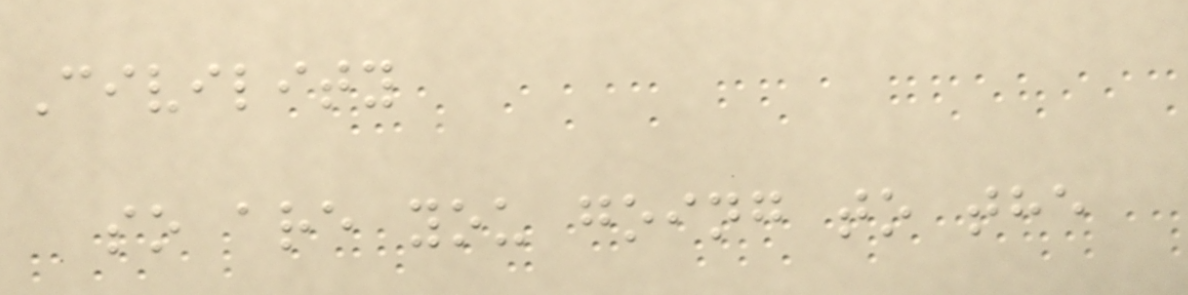Civility
so are you going to the
